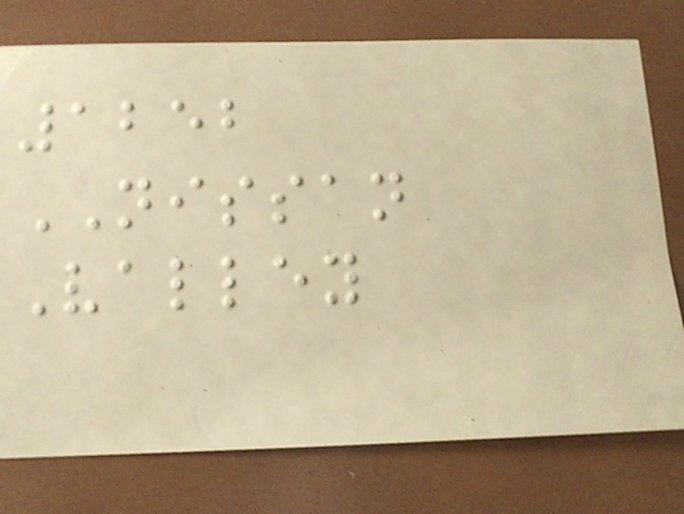1252
NISSAN
Valley
